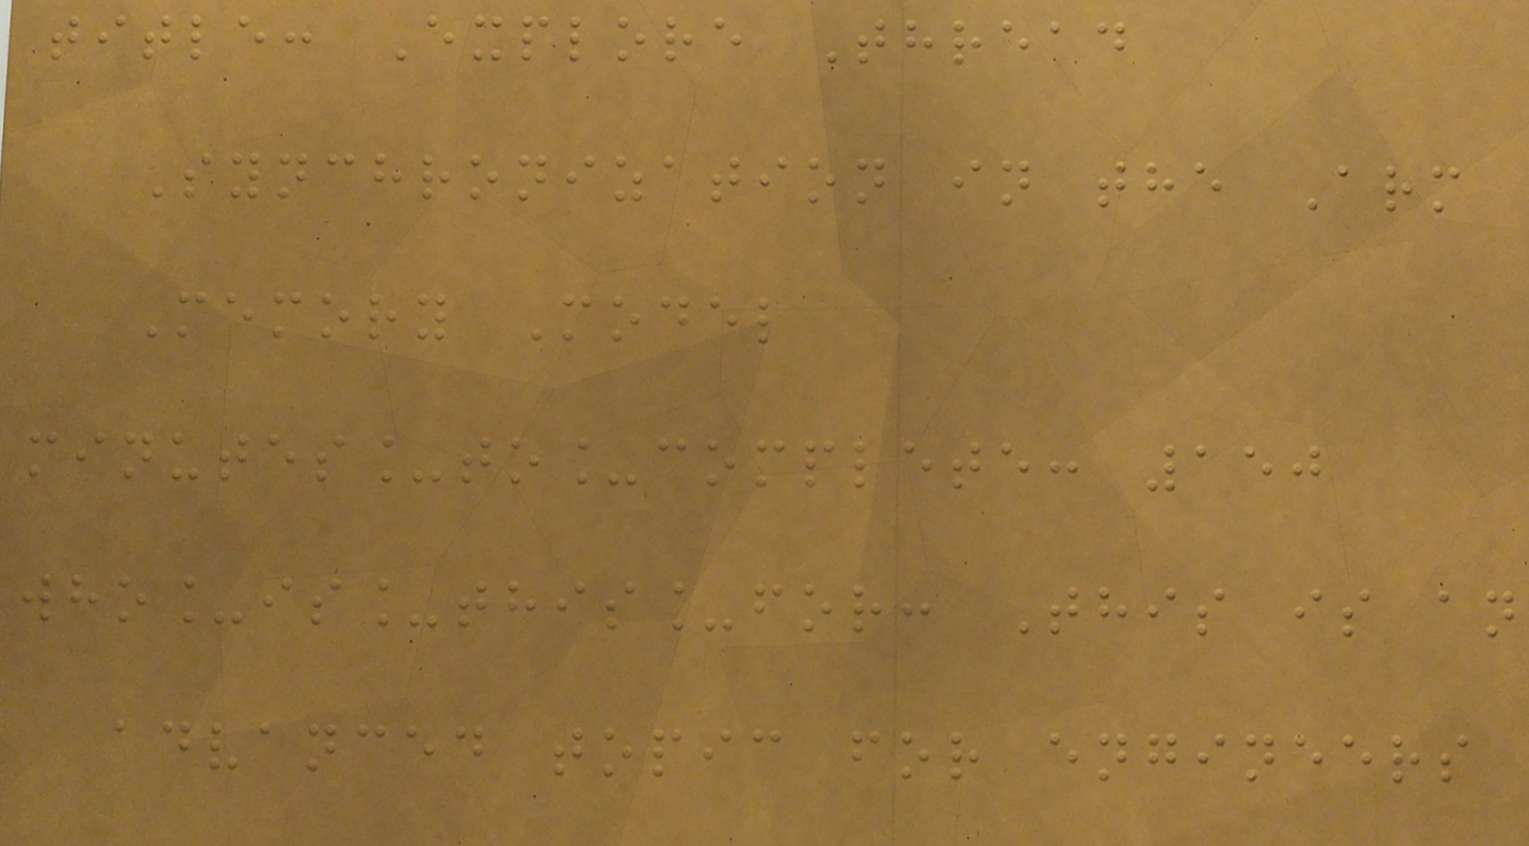title: Explore Thread
Synchronization in the Arm
Memory Model
minutes_to_complete: 150
who_is_this_for: This is an
advanced topic for engineers
